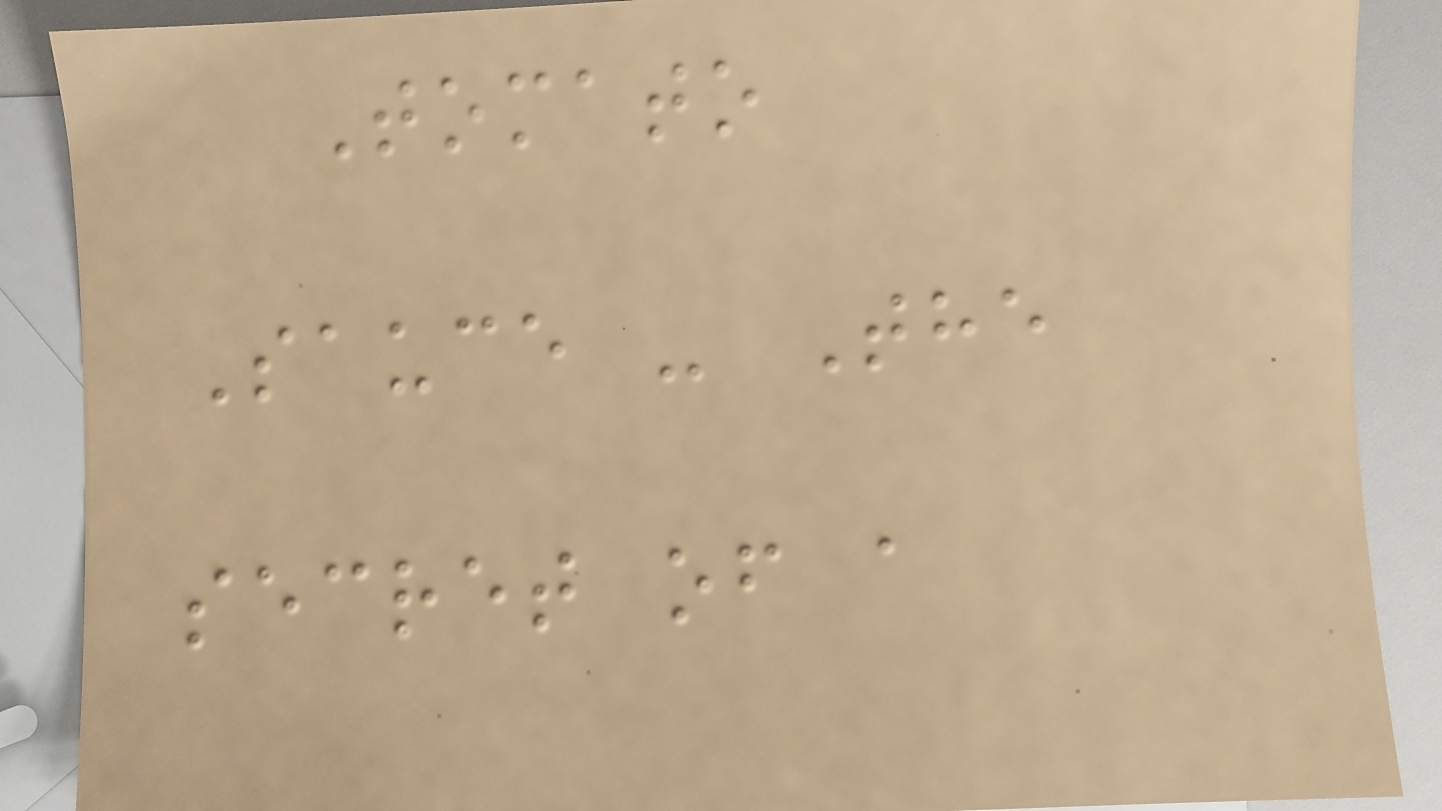Tomato
Sauce - The
secret of a
